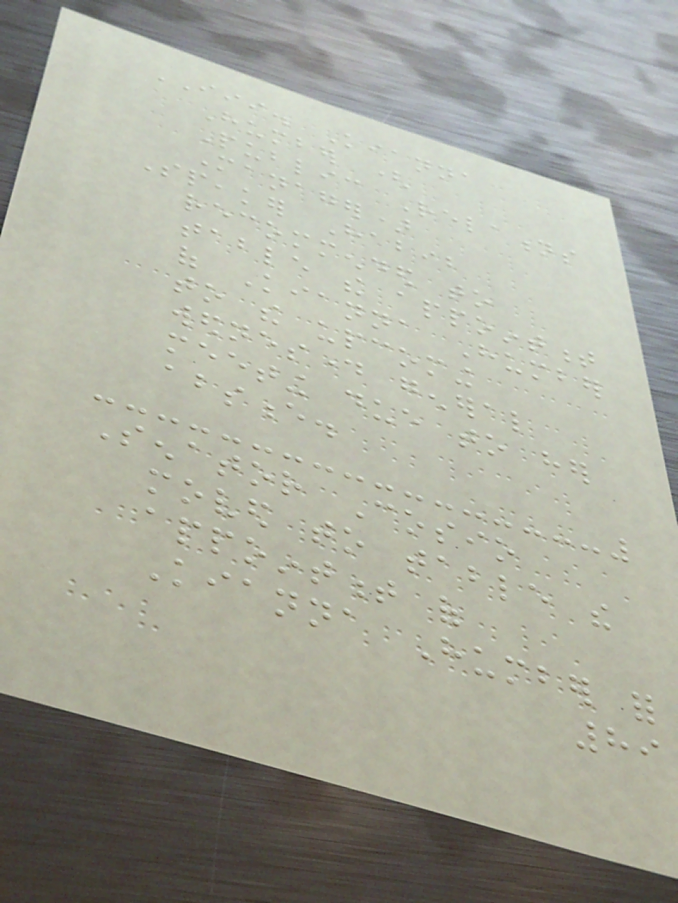III. Kianna
Humber (
Public Relations
Manager)
Speaker Habib
recommended to
table the appointment
of Kianna Humber
to the upcoming
wednesday general
meeting due to her
absence.
Senator Cosio
moved to table the
appointment of
Kianna Humber for
89
